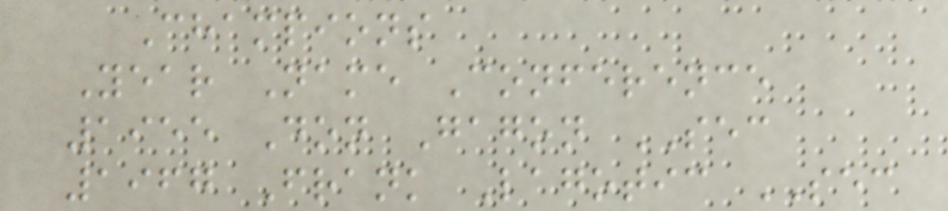Champions
Year Name Conference
1955 Don Gagon SEC
1967 Frank Lagotic SEC
